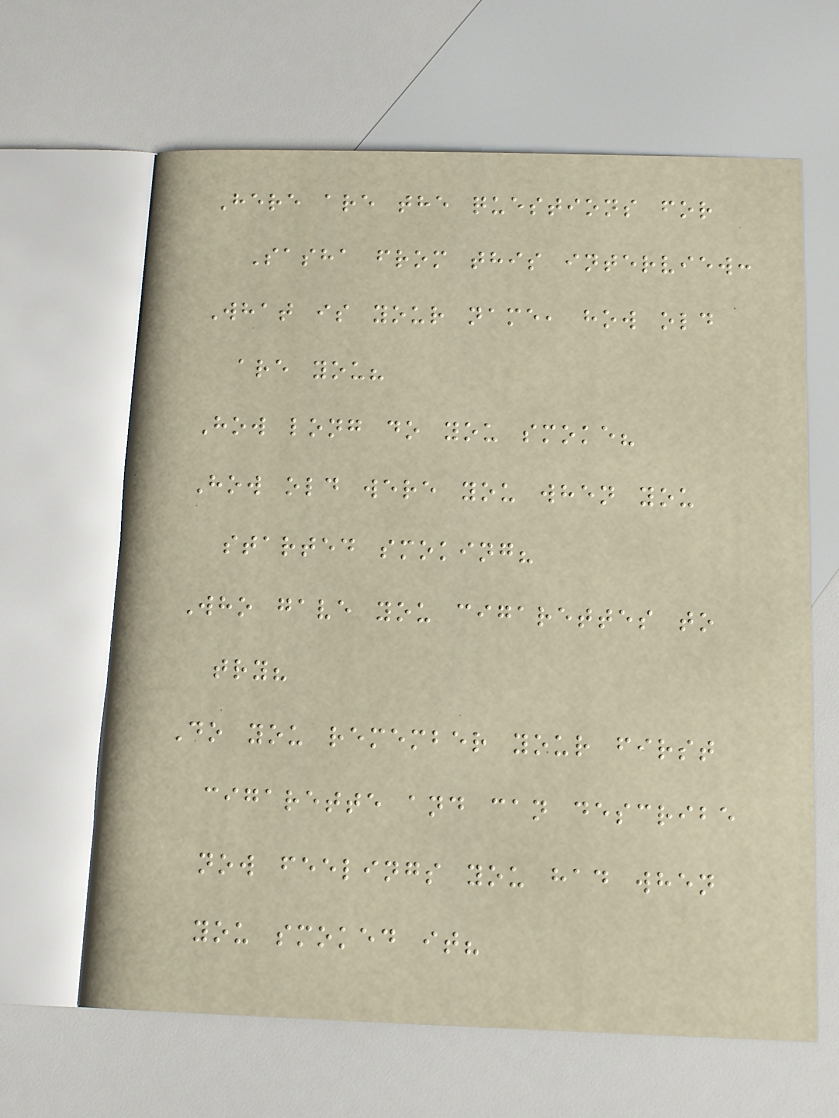Here are the questions for
Sasha from this interview:
What is your name, how old
are you?
How long do you smoke?
How old were you when you
started smoking?
Who gave you cigarettes to
try?
Do you remember your first
cigarette and can describe
now feelings you had when
you smoked it?
